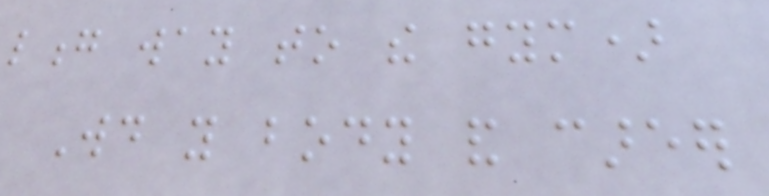long way to the gym)
Would you body and career
